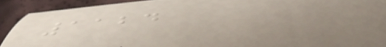1124
